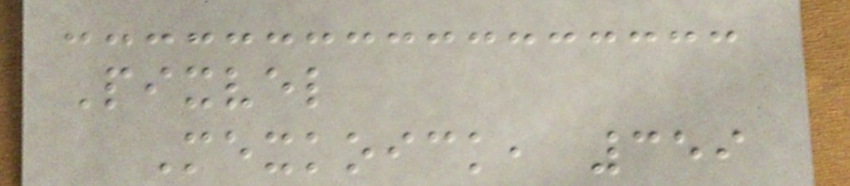Pixvel
Mexkoick, 359
